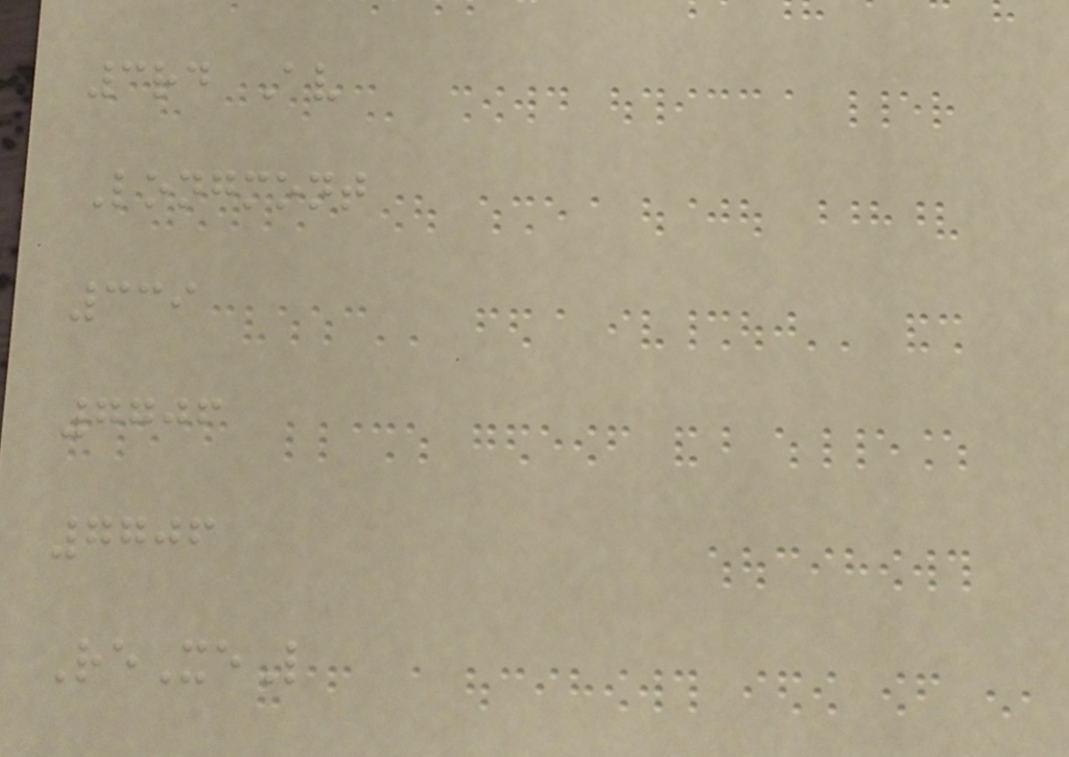3rd Av
Longmont
339
7706
7706
ReXeL
